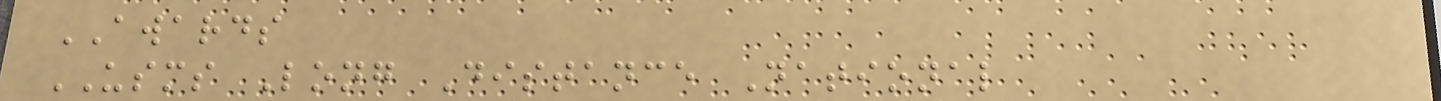AWARDS
USMS Long Distance National
